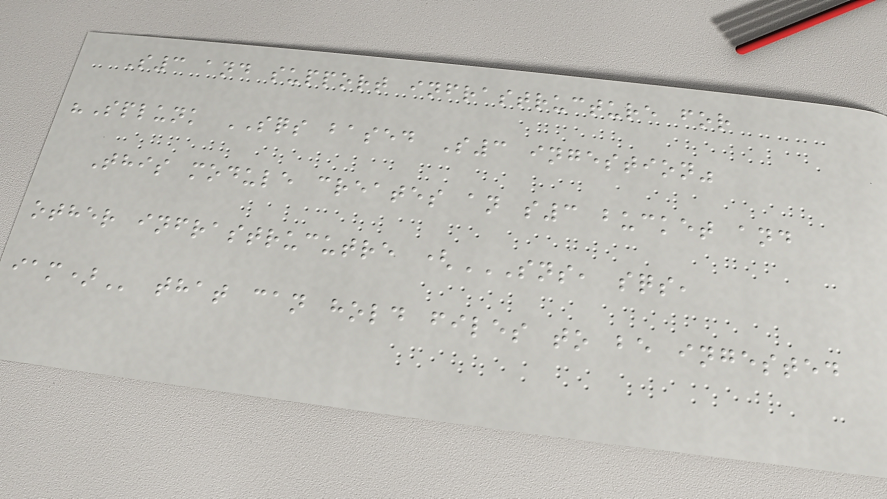S3 and support infrastructure for
"Splunk SQS based S3 ingestion"
This module creates an s3 bucket and
other infrastrucutre (SNS, SQS,
IAM) that can hold files to be ingested
